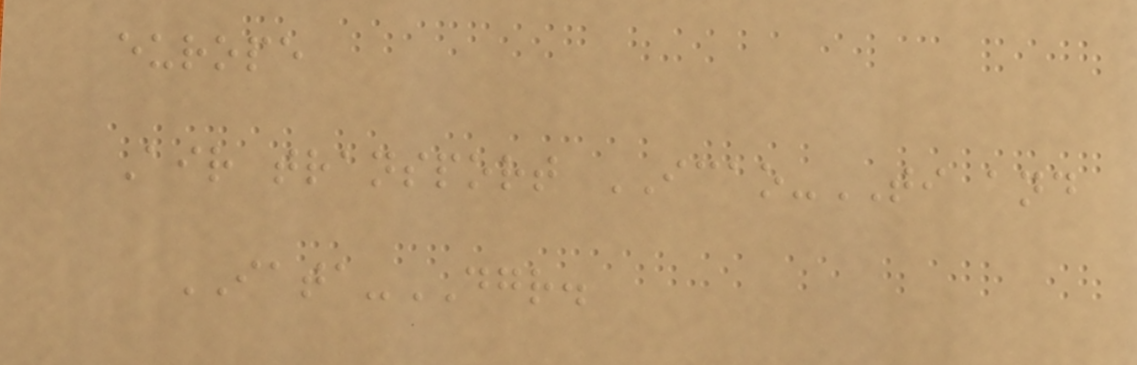europe
Air transport ICAO-TI and
IATA-DGR.
